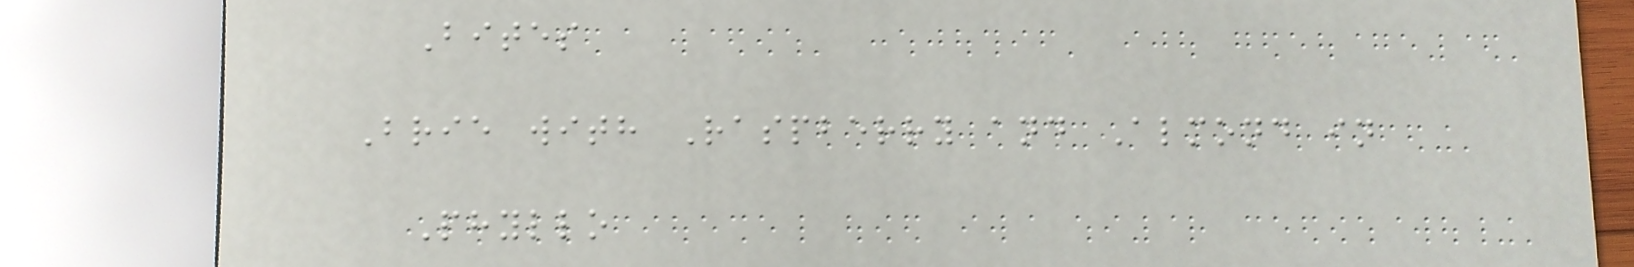Bites
Brie with Raspberry and Almond in
Phyllo
